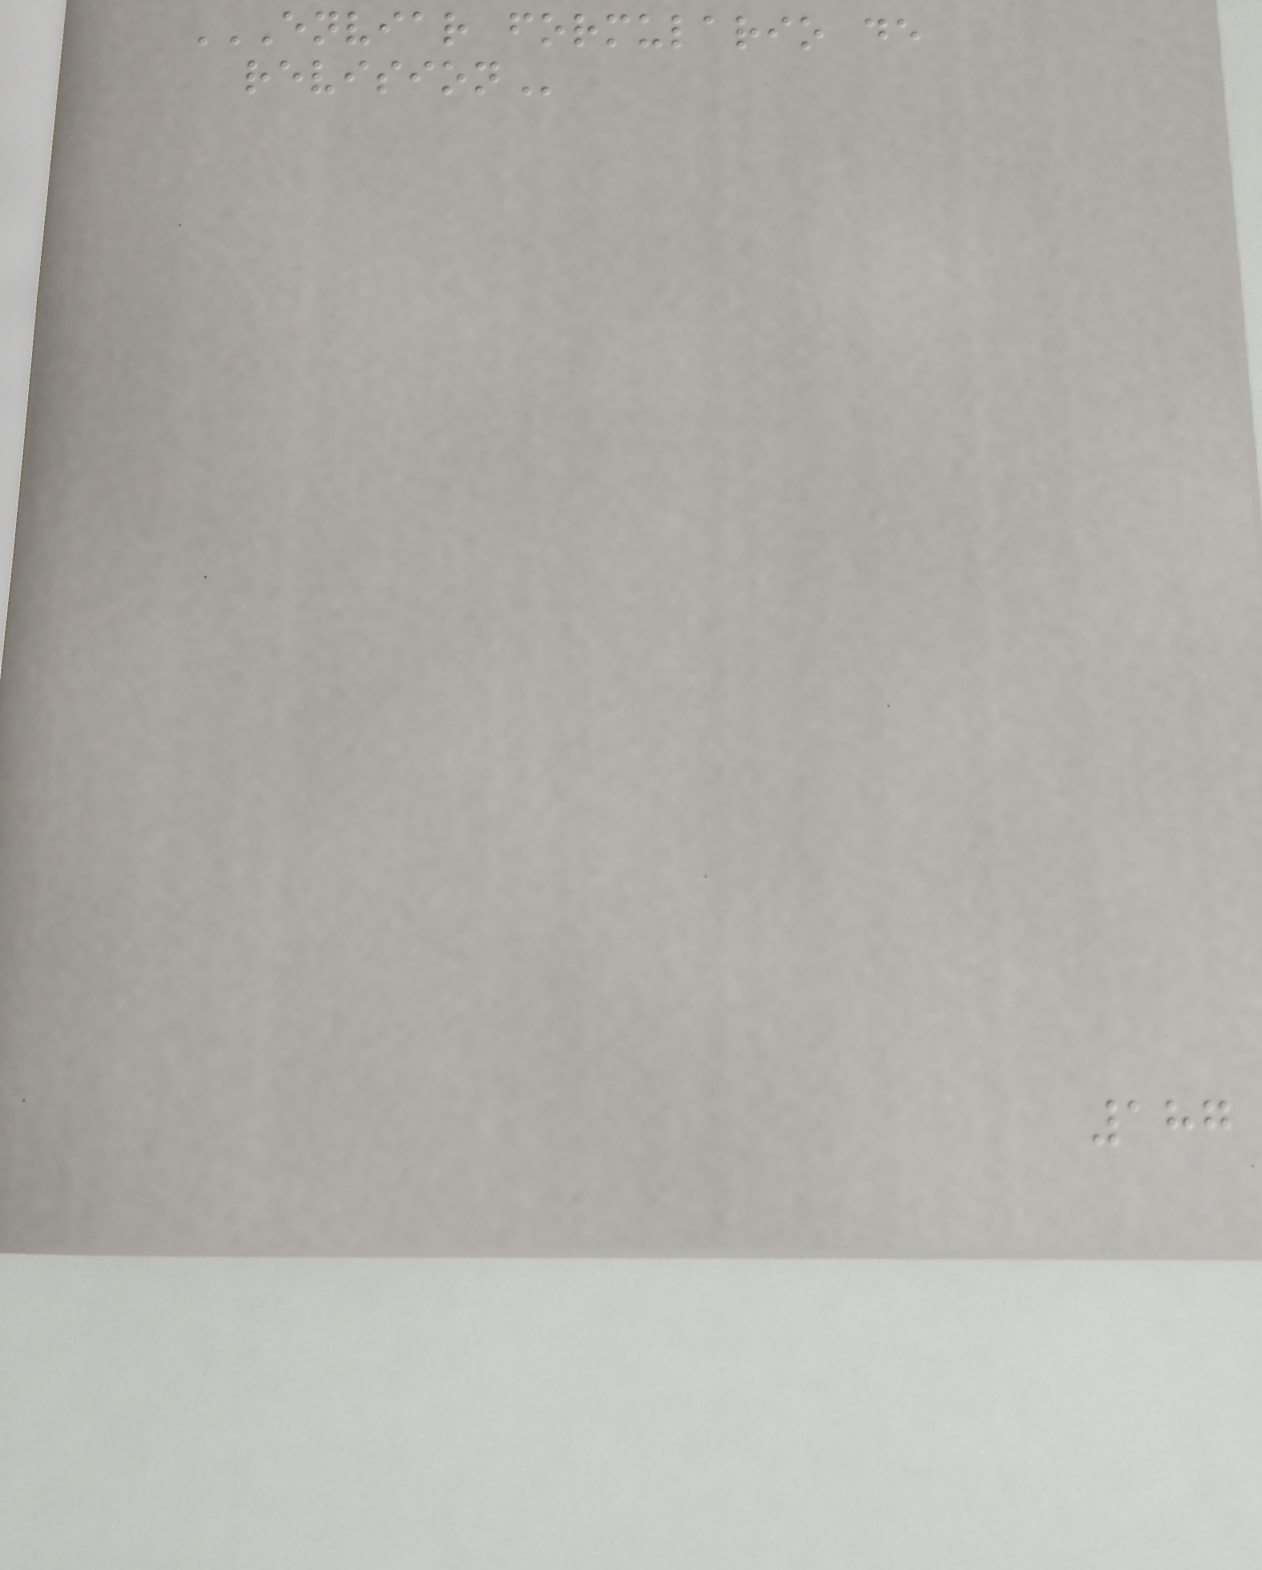ENVIAR FORMULARIO DE
REVISION
187
